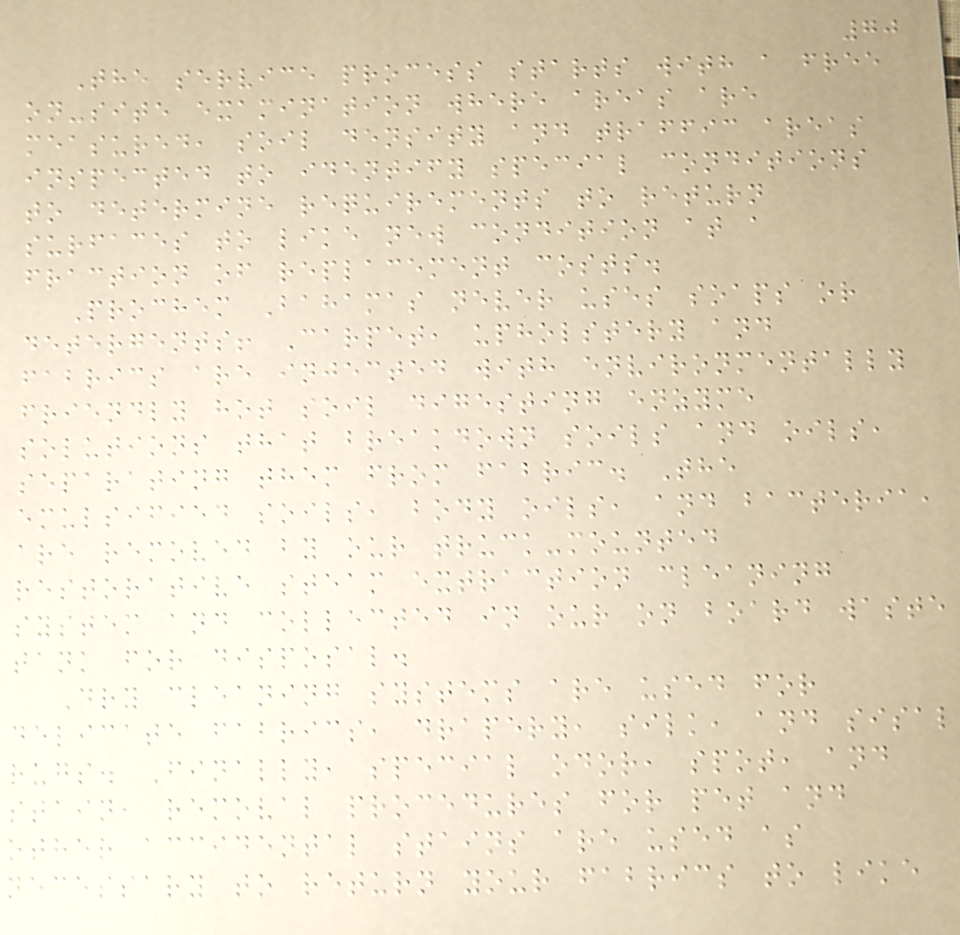70
The service process starts with a free
on-site examination where areas are
measured, soil density and traffic areas
inspected to identify special conditions
to determine requirements to return
surfaces to like new condition at a
fraction of replacement costs.
Prochem Bahamas never uses soaps or
detergents! Carpet, upholstery and
fabrics are injected with environmentally
friendly hot soil digesting enzyme
solutions that breakdown soils and oils,
separating them from fabric. The
emulsified soils, body oils, and bacteria,
are removed by our truck-mounted
restorative steam extraction cleaning
system and collected in our on board waste
tank for disposal.
Dry cleaning systems are used for
delicate fabrics, drapery, silk, and sisal
rugs. Finally, special odor, spot, and
stain, removal procedures for pet and
other accidental stains are used as
necessary to return your fabrics to like
